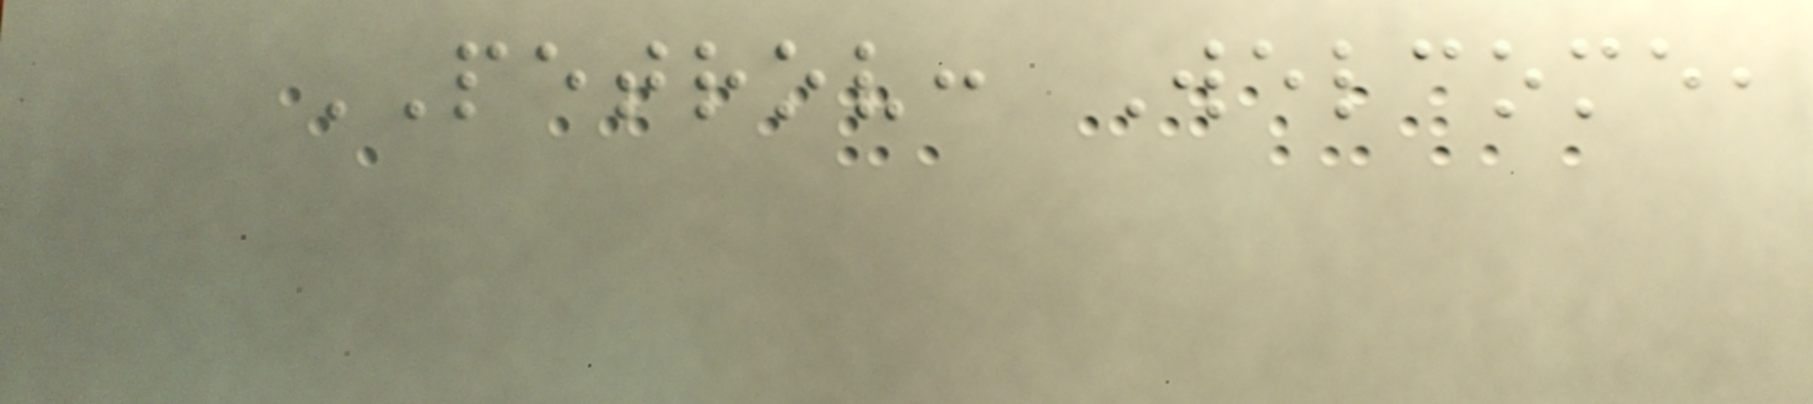PETROV: Welcome,
